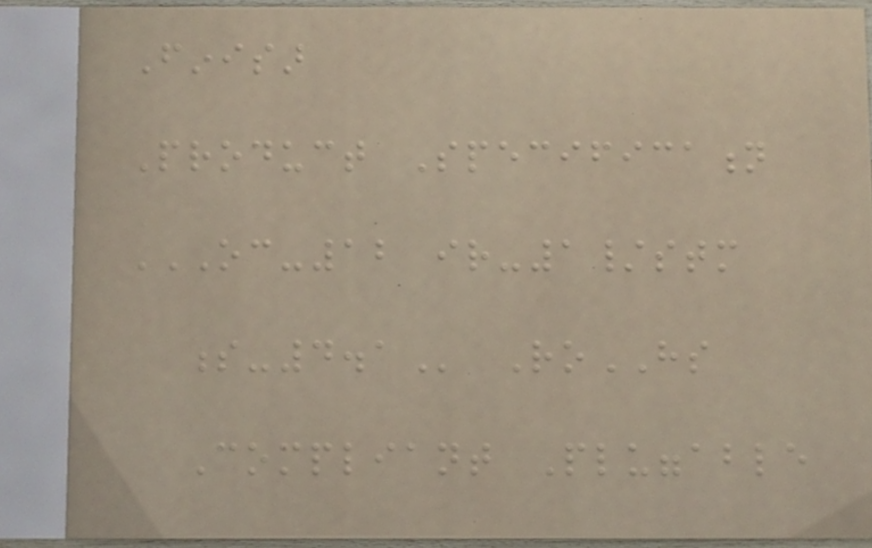Finisar
Product Specification
OC-12 IR-1/STM
S-4.1 RoHS
Compliant Pluggable
